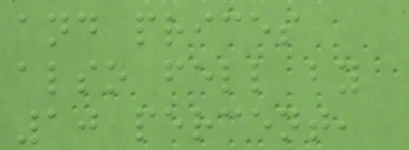and prices
also fell by
10 percent,
